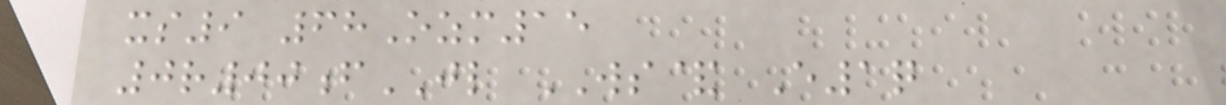xs9 68Ozm15
0r00fJL WS& E1q
